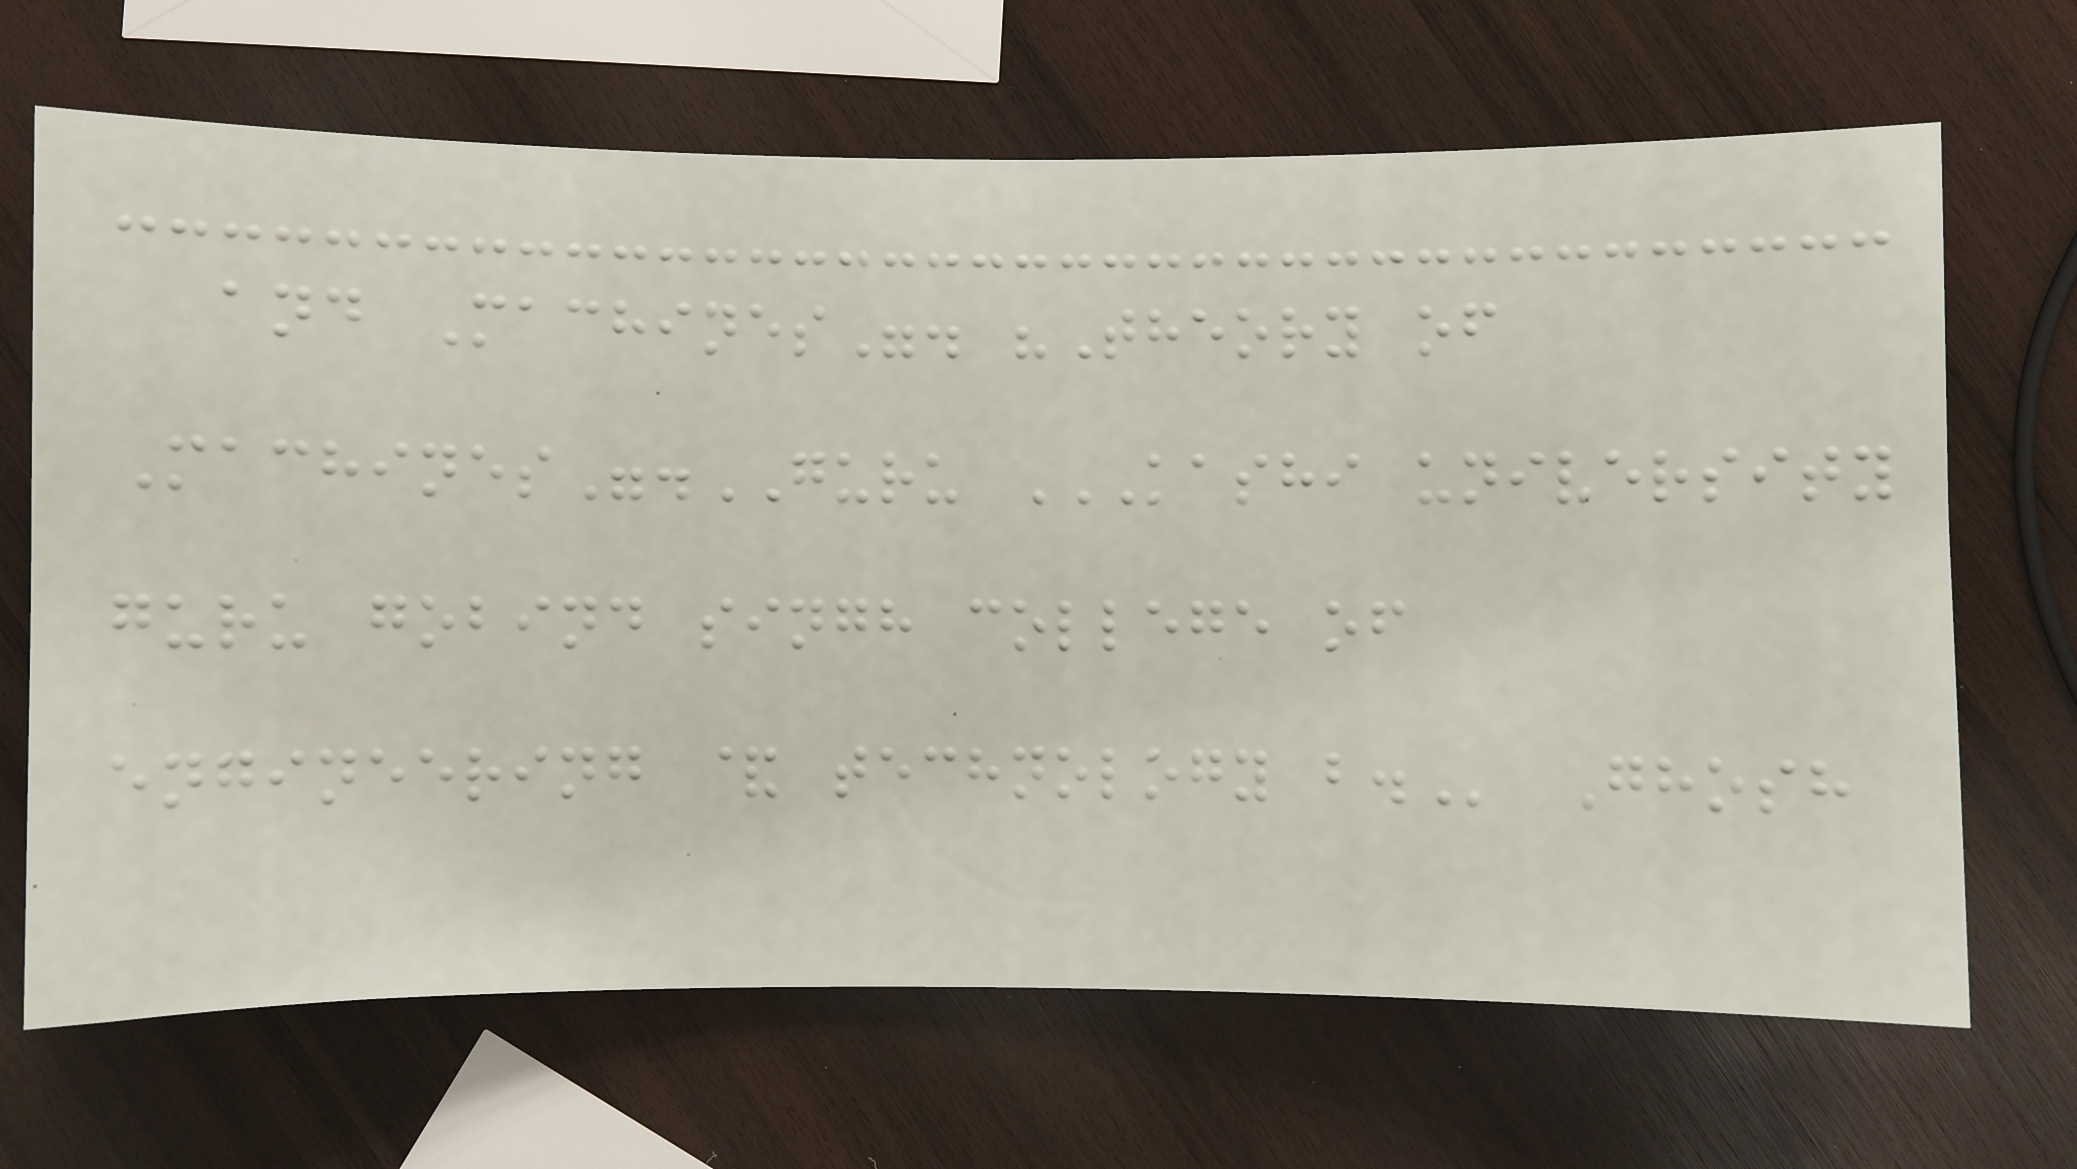and Machines". "Theory of
Machines".GURU KASHI UNIVERSITY
GURU GOBIND SINGH COLLEGE OF
ENGINEERING & TECHNOLOGY B. Ghosh
